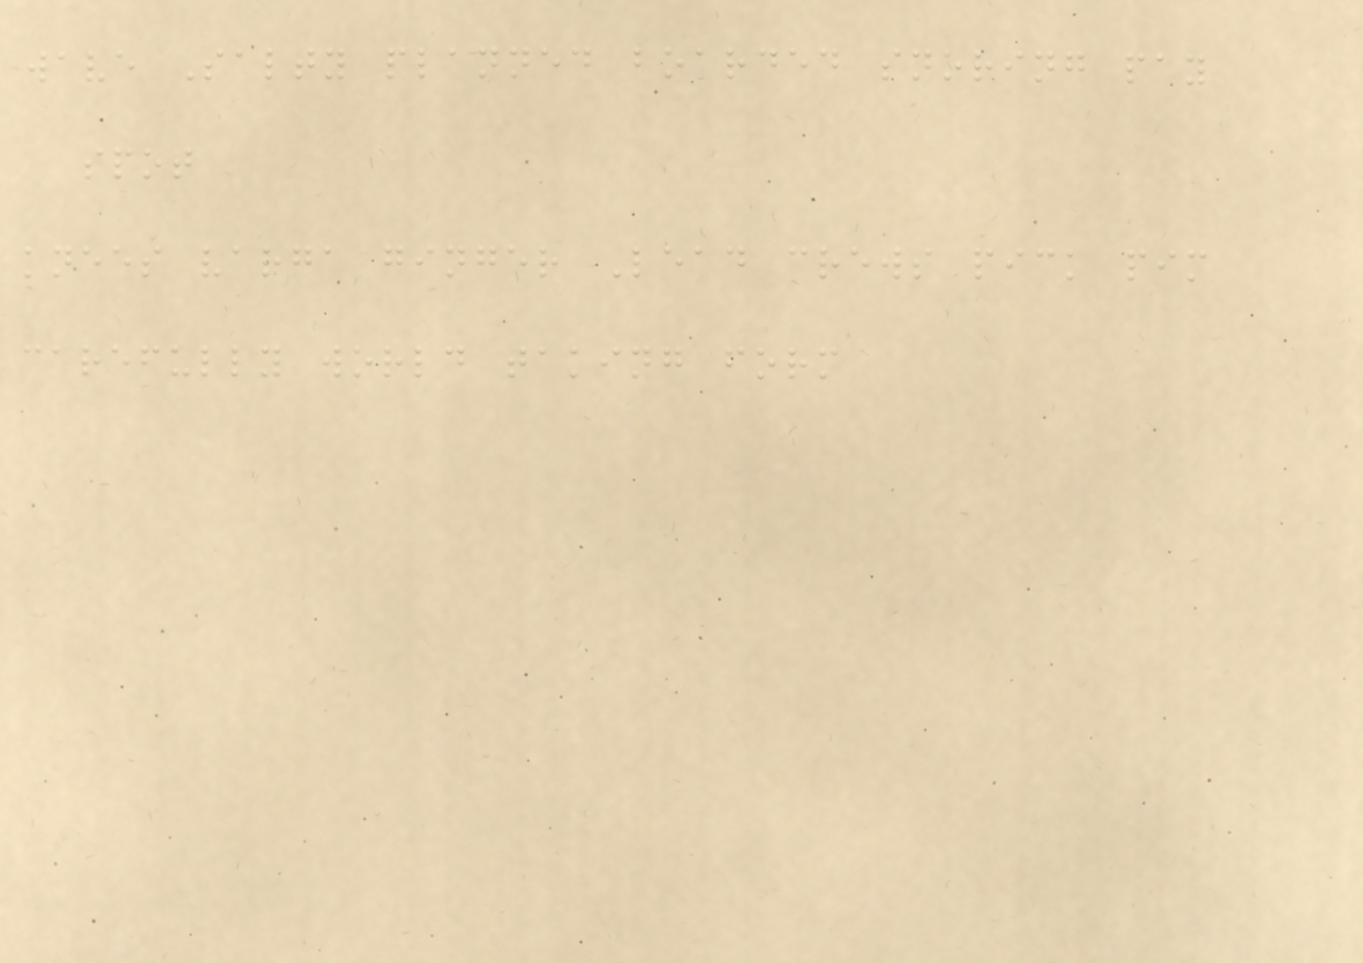wave Salty planned boarded snoring pay
spot
knees varga ginger Lead crews pick pim
carefully world taking form
